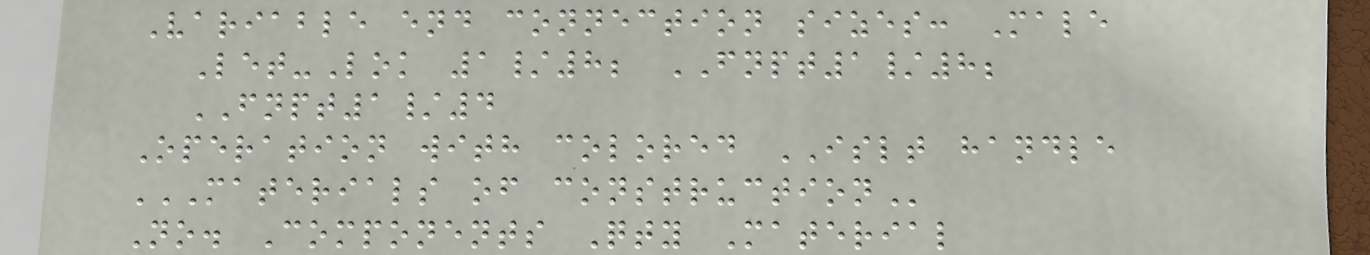Variable end connection sizes: Male
Let-Lok 1/8; FNPT1/8;
FNPT1/4
Operation with colored ISLT handle
MATERIALS OF CONSTRUCTION
No. Components Qty Material
